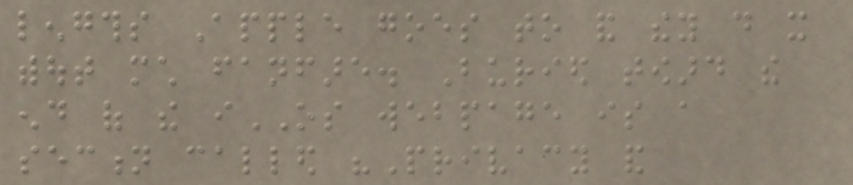lengths Apple goes to and they do it
without much fanfare. Buried toward the
end of the iOS webpage is a
section called "Privacy and
